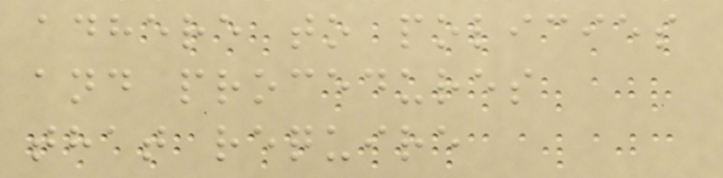adhere to policies
and procedures
that require
